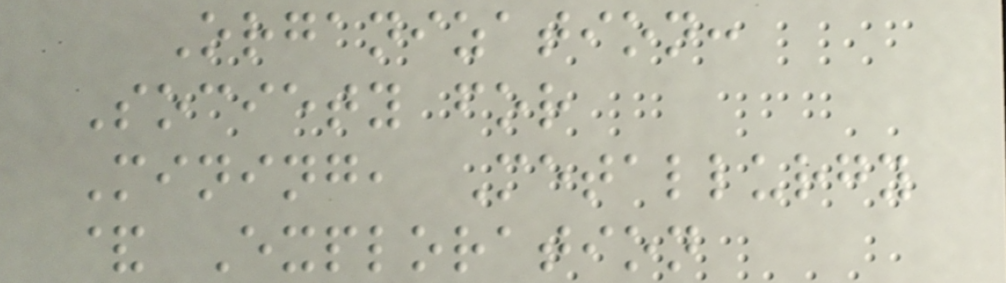Organization:
Society for
Mining, Metallurgy
& Exploration
